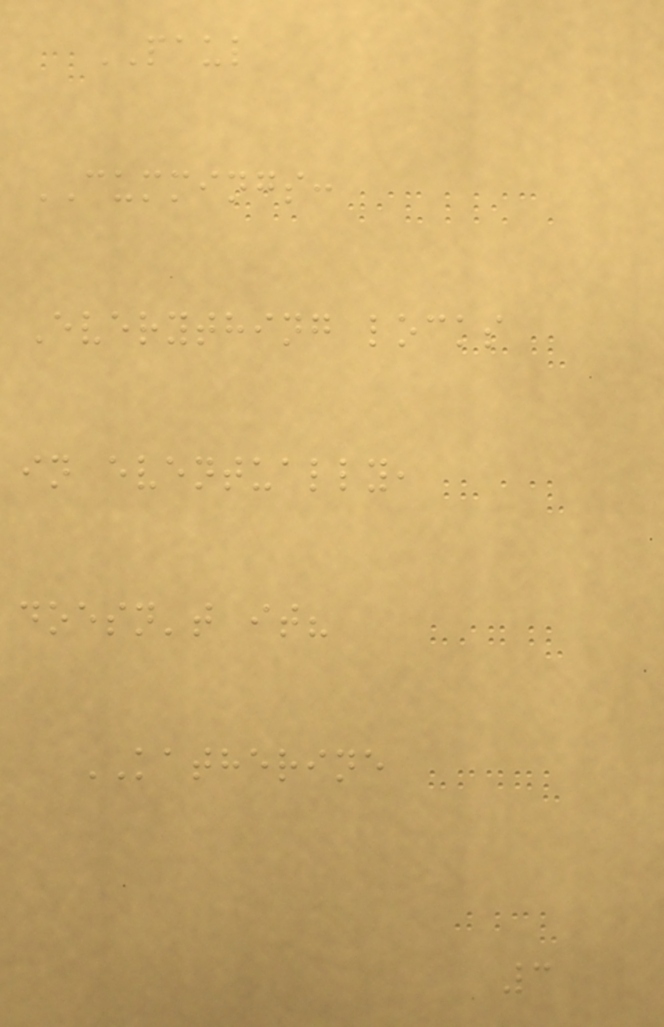PAUL
CUMMINGS:
Everything locks
in eventually,
doesn't it?
KATHERINE
3
